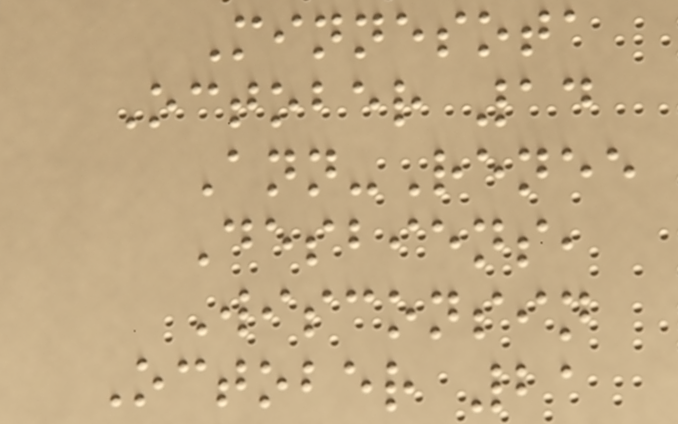Minnesota
October 14
Ann-Renee
Desbiens,
Wisconsin
October 21
